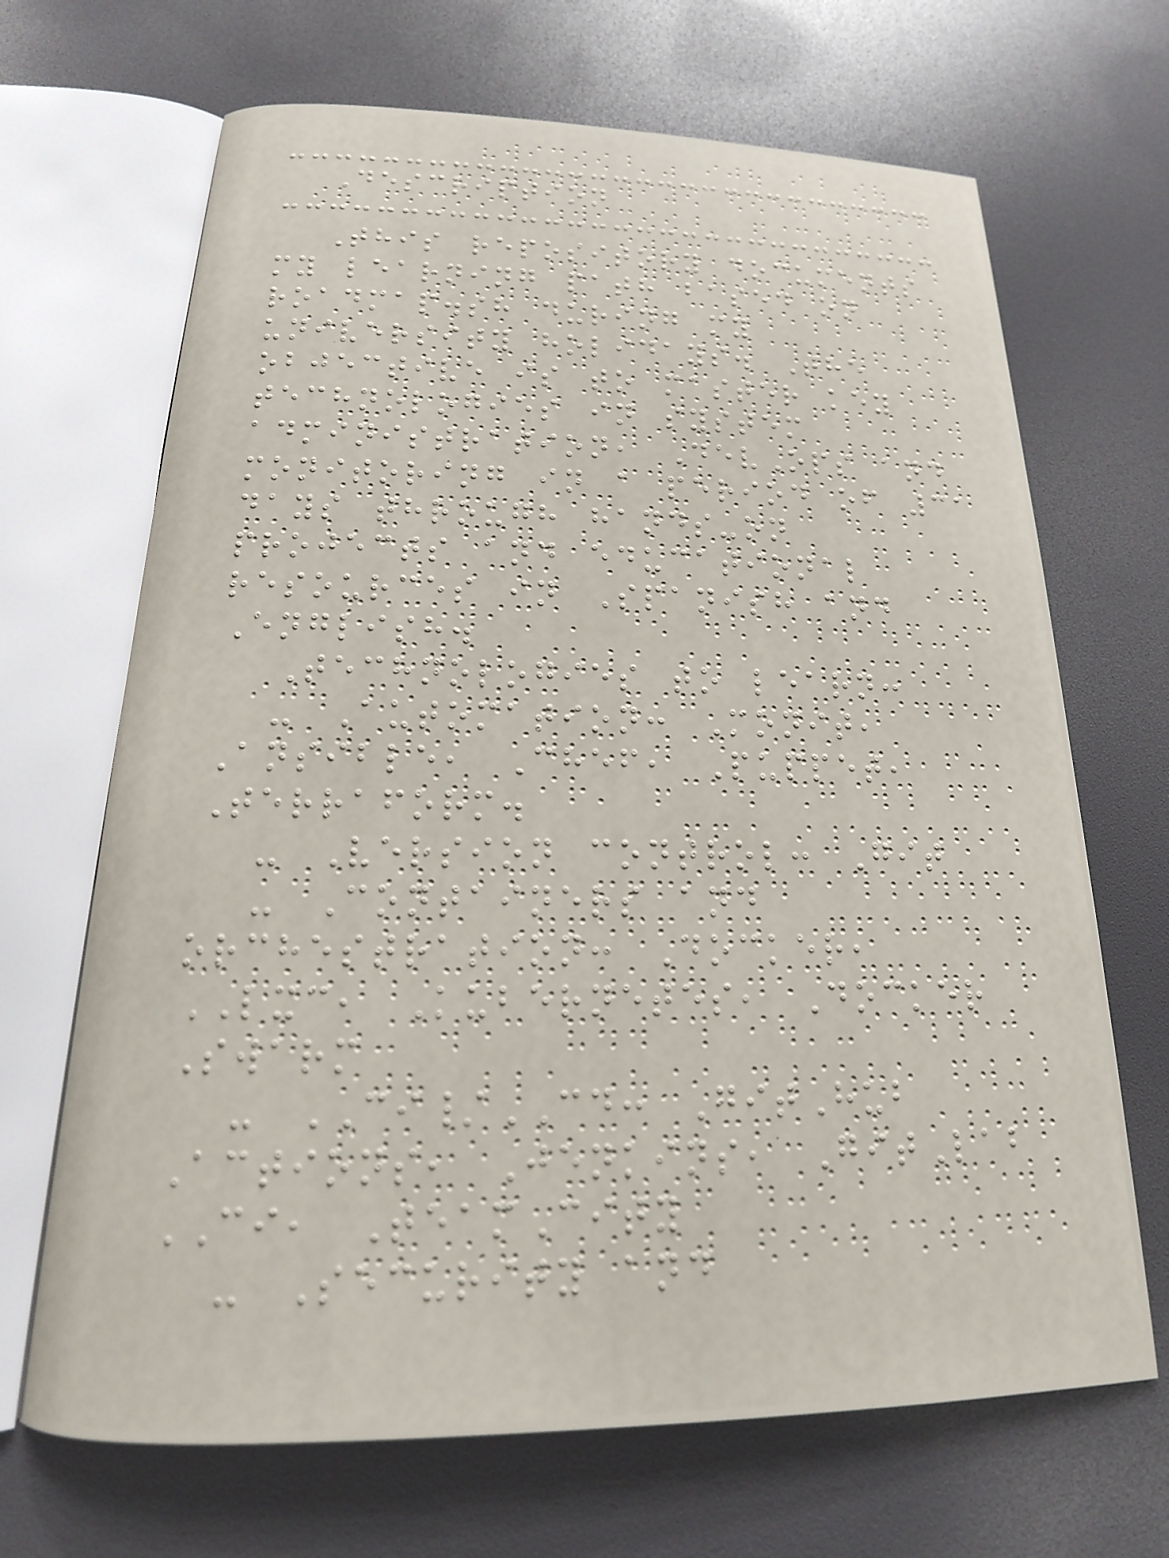Description
This repository documents
my learning path based on
roadmap.sh during my
university holidays. The
objective is to master key
technologies in system
administration, DevOps and
monitoring in a period of 31
days through hands-on
projects and educational
resources in Spanish and
English.
Technologies to learn:
- Automation: Monit,
Ansible, Chef, Puppet,
Terraform.
- Version control: Git
- Containers and
orchestration: Docker,
LXC, Kubernetes, Docker
Swarm
- CI/CD: GitHub
Actions, Jenkins, GitLab
CI, TeamCity
- Security and
